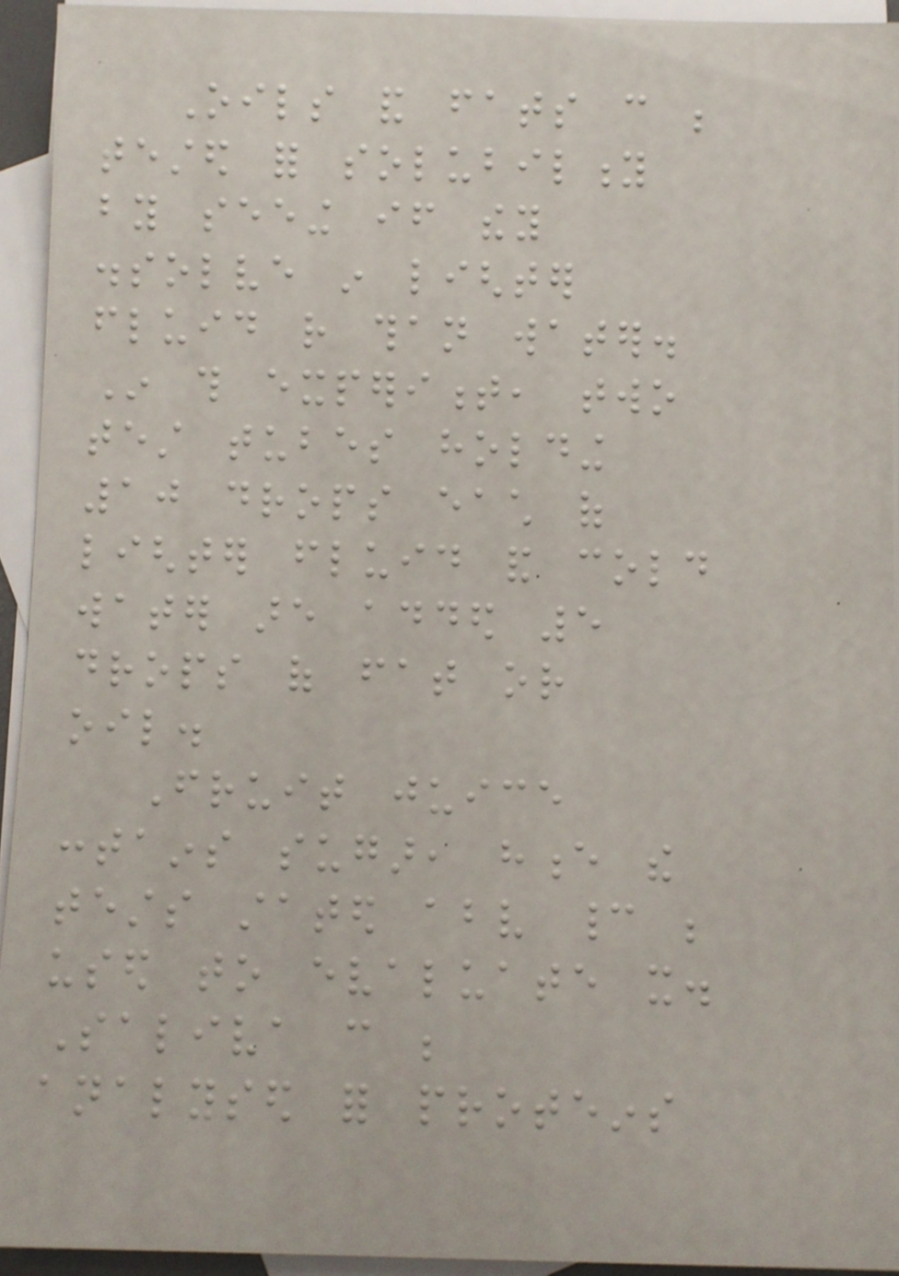Oils and fats can be
tested for solubility
by seeing if they
dissolve in lighter
fluid rather than water.
In this experiment, two
test tubes holding
10 drops each of
lighter fluid and cold
water are added 5
drops of fat or
oil.
Fruit juice
contains sugar, hence the
tests stated above cannot be
used to evaluate it.
Saliva can be
analysed for proteins
